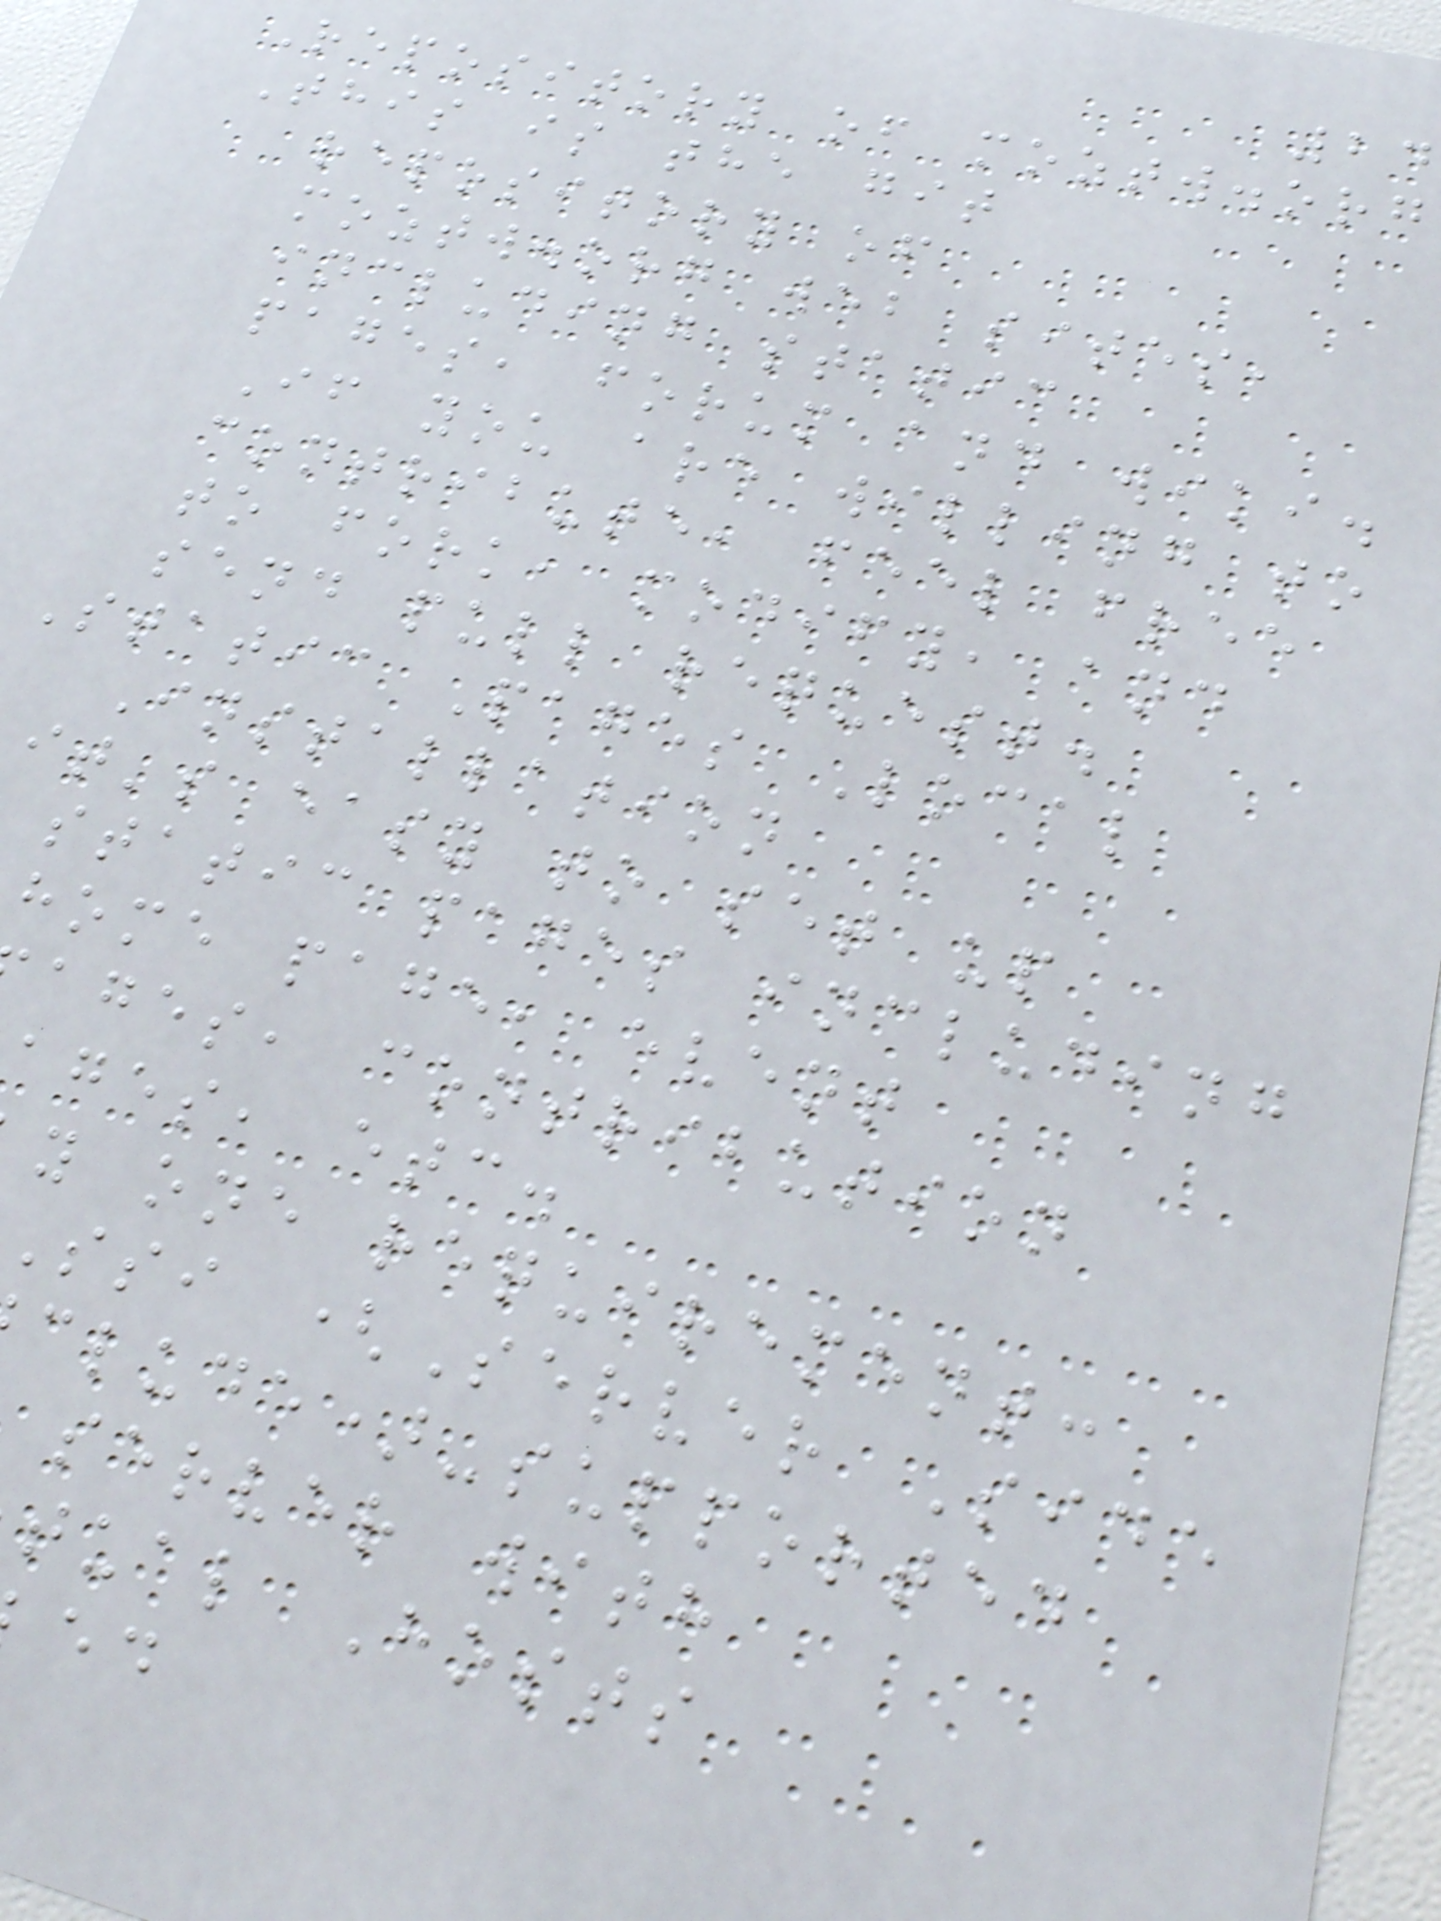24
Repository of moztw.org
This is the git
repository of
moztw.org web sites,
including static
pages, forum and wiki.
If you are willing to
contribute, feel free
to fork, modify, and
send pull request.
Static Pages Local
Installation
it's easy to set up
static pages including
home page, event
ages, contribution
ages, etc.
y one requirement:
ssi (Server Side
clude)-supported
server with
tual Hosts
